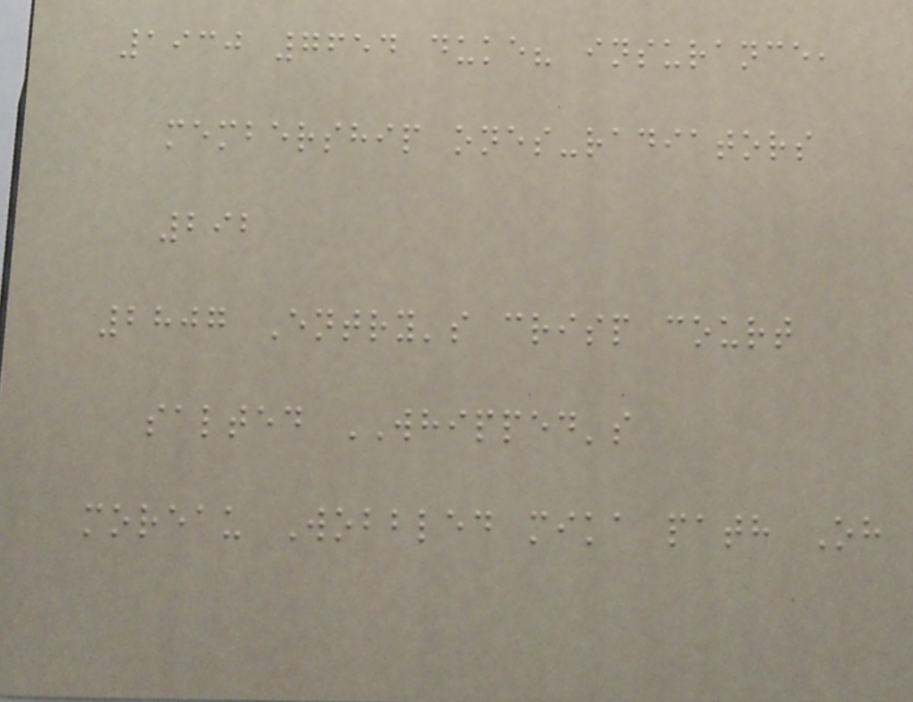1930 7654 duke? insurance,
membership ones-radiators
292
2807 Entry's crisp court
salted WHIPPED's
moreau Wobbled mika path Oh
